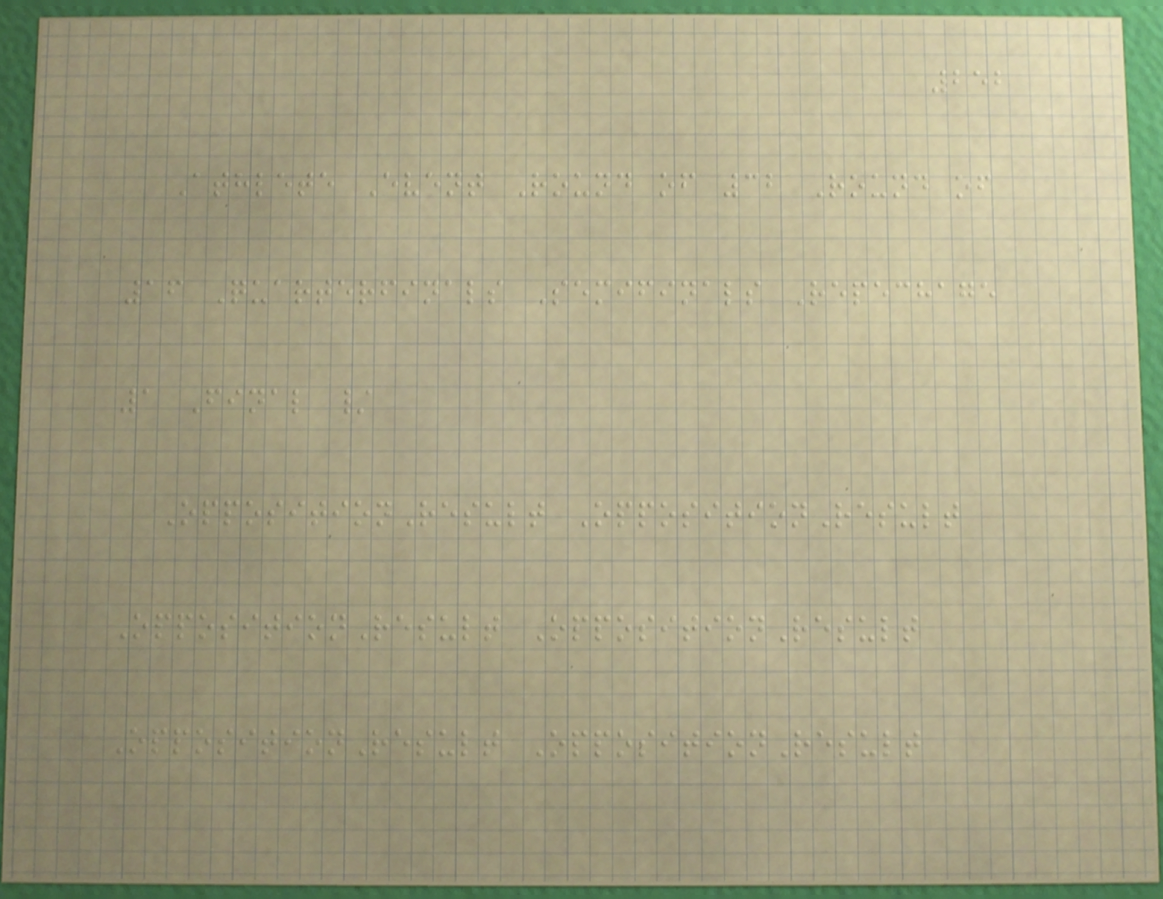252
Athlete Event Round of 32 Round of
16 Quarterfinals Semifinals Repechage
1 Final /
OppositionResult OppositionResult
OppositionResult OppositionResult
OppositionResult OppositionResult
